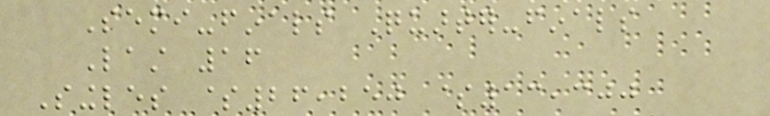Semi-finals Quarter-finals
Last 16
Singles $26,250 $13,300
